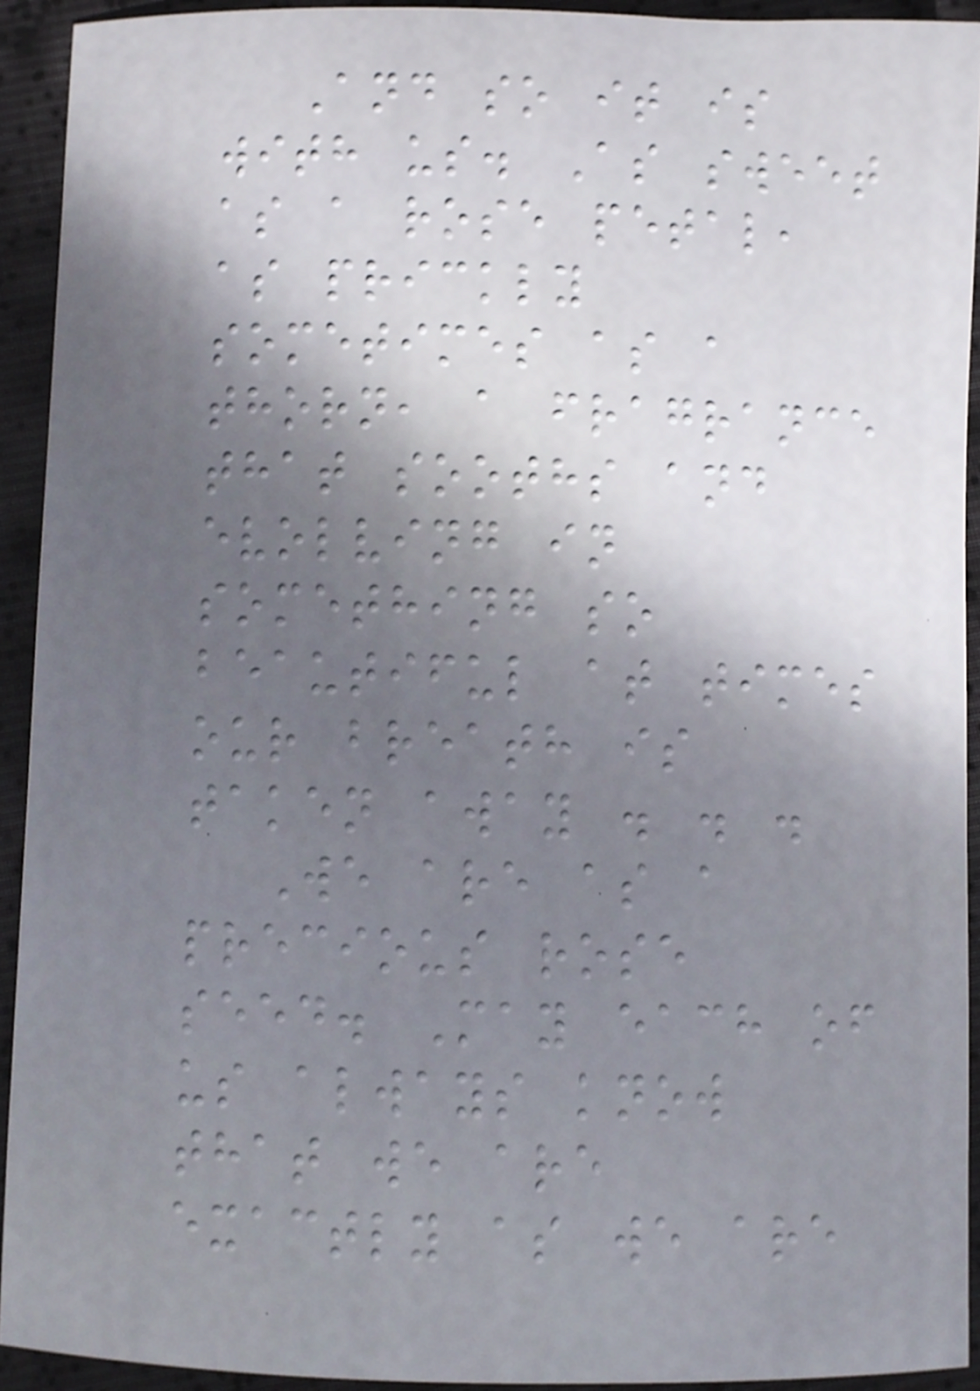And so it is
with us. As sweet
as a rose petal,
as prickly
sometimes as a
thorn, a fragrance
that sooths and
evolving in
something so
beautiful at times
our breath is
taken away . . .
We are as a
precious rose
seed. May each of
us always know
that we are
exactly as we are
